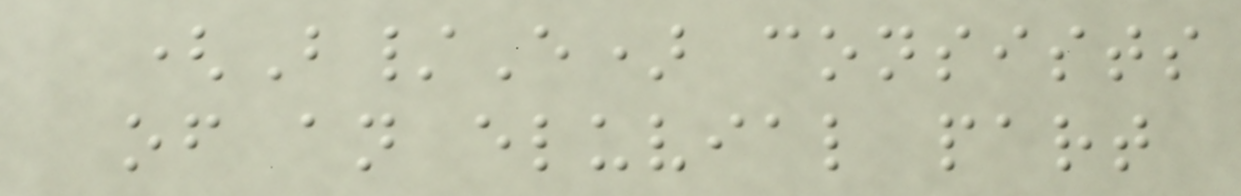(B/E) consists
of an eluvial part
